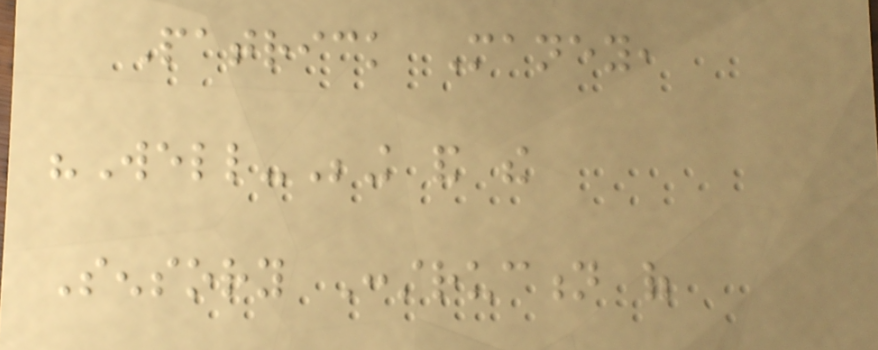Patrick Maney,
"Well-Being and the
Sensory Construction of
